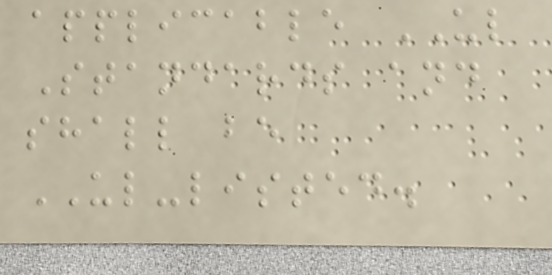applicable UL
Standards and
shall be
UL-listed.
